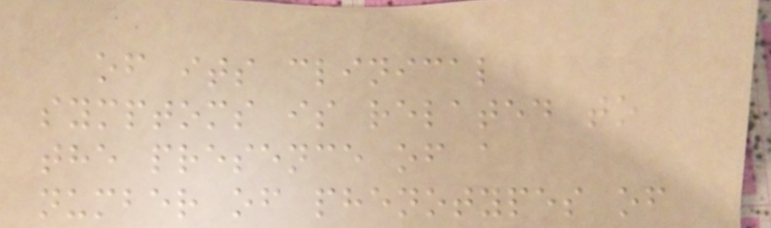of its clinical
symptoms is related to
the presence of a
number of phenotypes of
